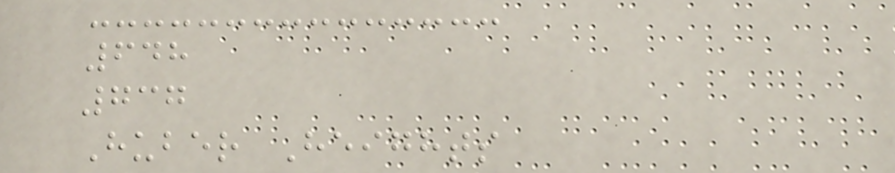648
737
Huber Heights
